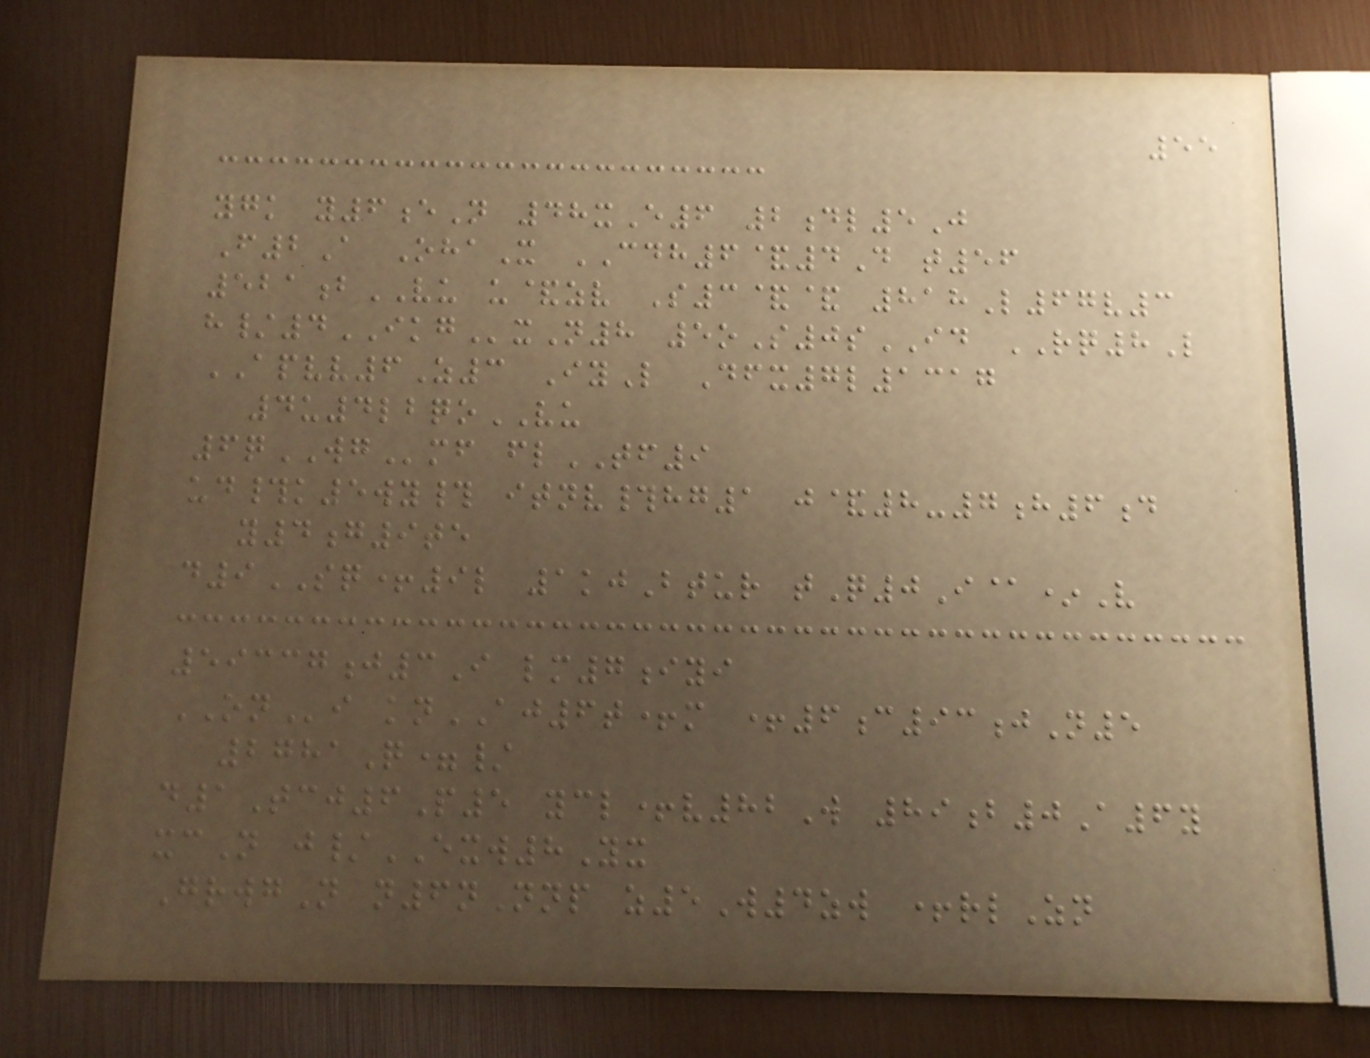55
ygk y6eN 48xE6 2dl5J
F2A OhaX CDH6&4D t56
521bVU u&zv S3&& 818L67v3
h/4IKGxN8 5oS0sID RQ8L
APVV6Z3 IyL Dfx7l1317
4u4lbqoVU
6qWGmf flTF9
ud#k5wy# itnv#hg1 j&8-7h6d
y4g9te
d9SQ+9l 1kjBtur tQ0I@*V
59337j3I lm7iyi
ONi knAJ6t+m +6c93jN5
2781Q=/
d1Tcj6P5 ycl+v82W 89b0A6y
xcN j/EXW8Yx
GrwgN n6nNnp z5W4zw +rlZn
